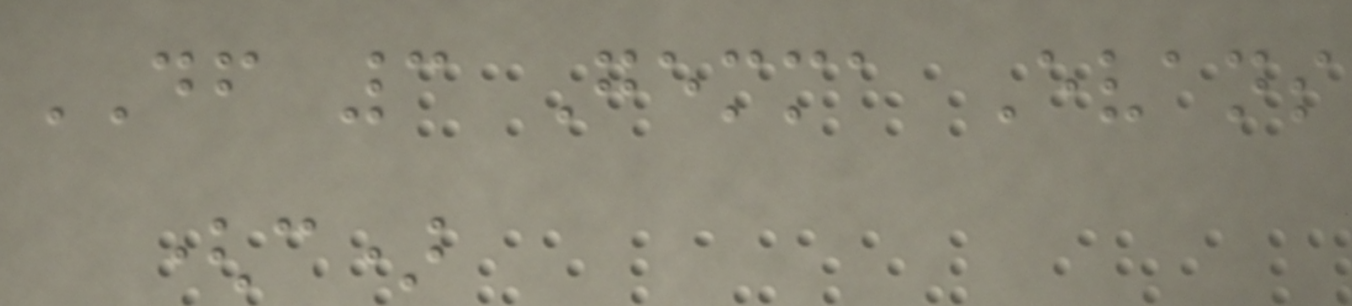DF 3 Gemma Evans
(c)
